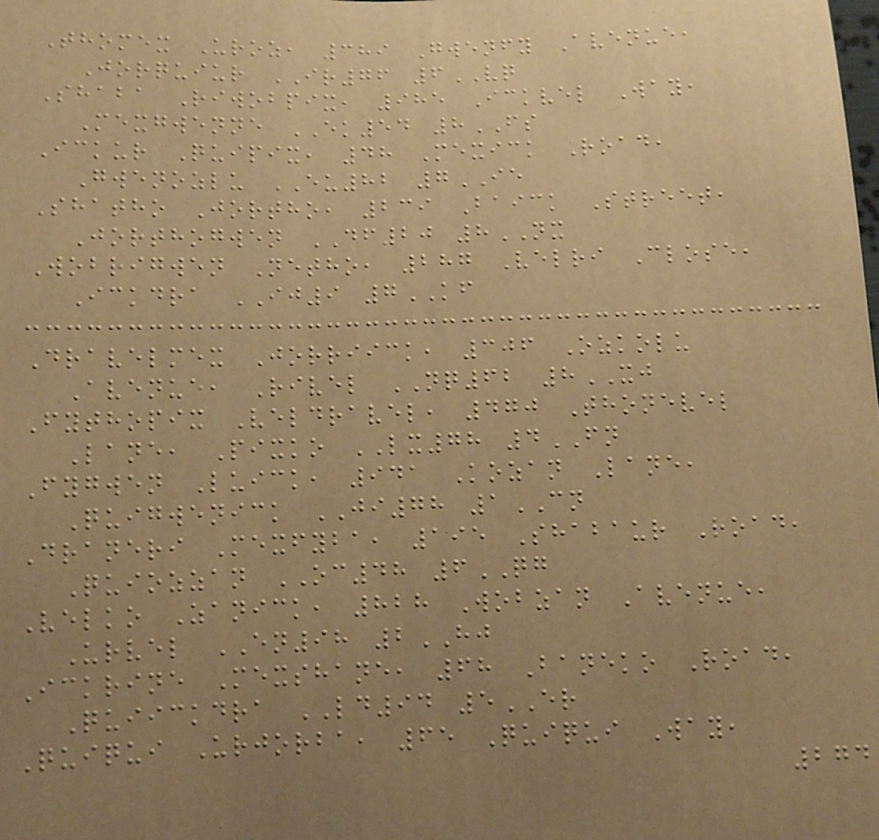Thomex Uroz, 389 Gwenfy Avenue,
Jorquiur IR76 6VQ
Shaba Riwobpix, 985 Ickvel Way,
Mexgwenne EK54 8FS
Ickur Quipix, 48 Mexick Road,
Gwenozlu EU82 7IE
Shatho Jortho, 239 Baick Street,
Jorthogwen DF20 8NX
Wobrigwen Netho, 287 Velri Close,
Ickdra IJ9 7KF
Dravelmex Jorriick, 306 Ozkolu
Avenue, Rivel NQ62 8XJ
Fythopix Veldravel, 470 Thonevel
Lane, Pixko LX78 4FN
Fygwen Luick, 941 Kozan Lane,
Quigwenick JI78 1CN
Draneri Mexfyba, 195 Shabaur Road,
Quiozzan OC48 6QG
Velko Zanick, 828 Wobzan Avenue,
Urvel EN98 2HJ
Ickrine Mexshane, 68 Baneko Road,
Quiickdra LD94 5ER
Quiqui Urjorba, 65 Quiqui Way,
274
